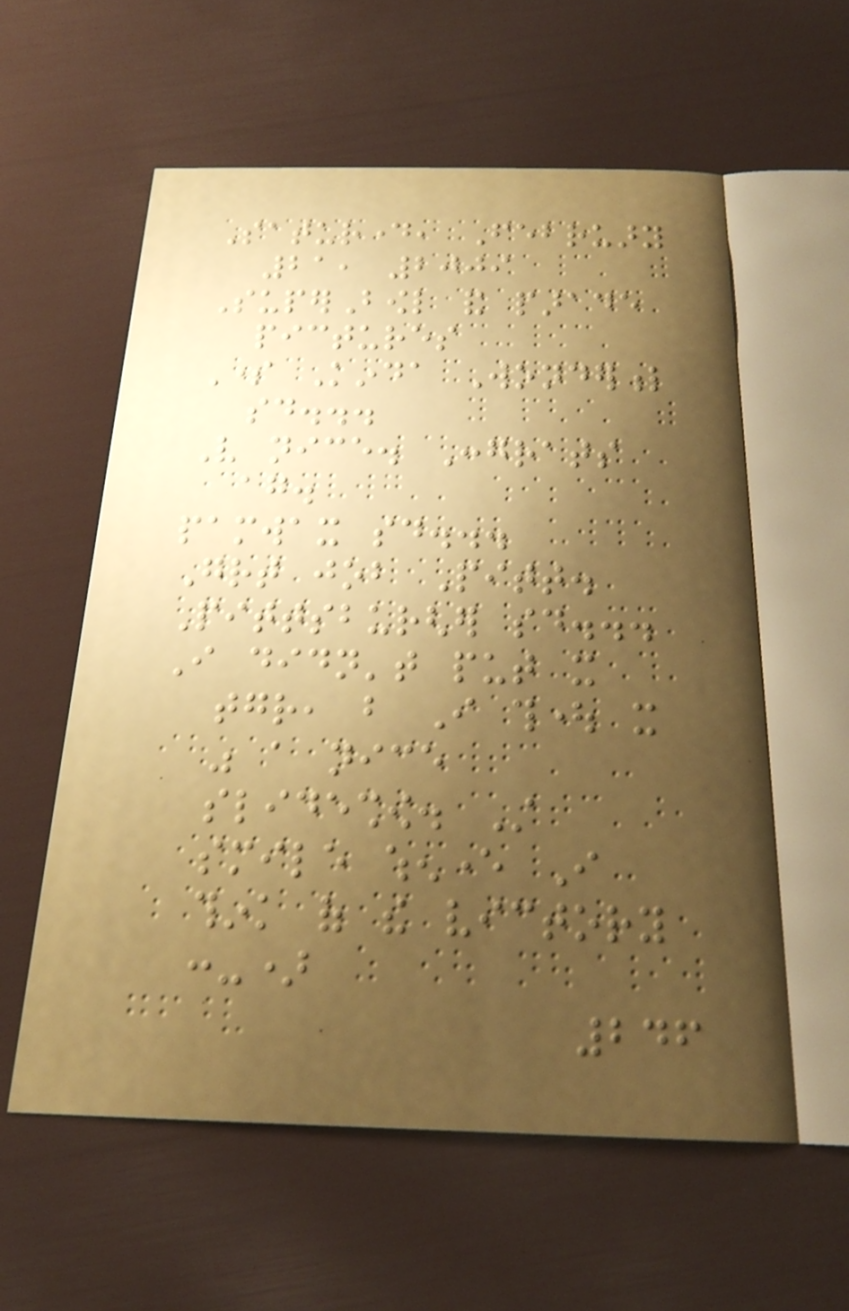Saturday, February
21, 2009
SuperBowl and parade
pictures
Some Kinda Wonderful
said...
Very nice. Congrats
again.
pamwax said...
Great job Pitt.
Pittsburgher said...
I didn't put it
together, but I thought it
was a nice
slideshow. Still
smile whenever I
think of the victory
:-)
246
